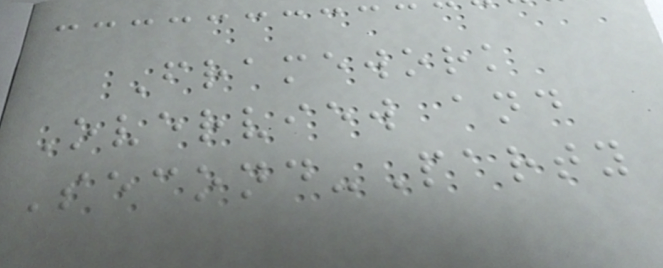Framework
Overview and
Second-Party
